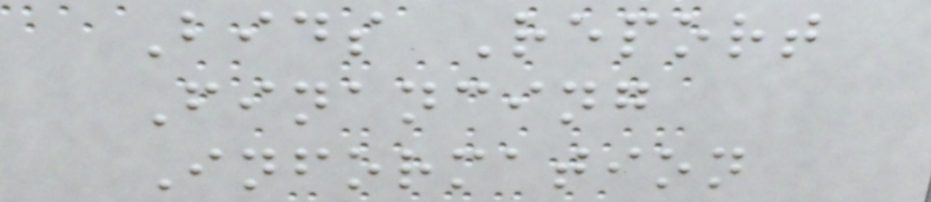Bids Report
Financing
Information
